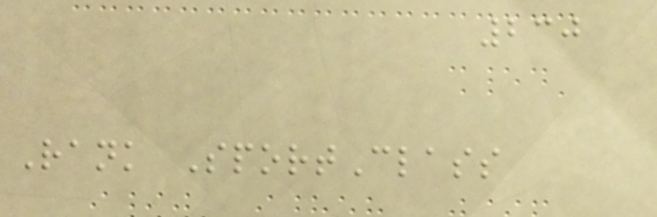230
Rank SportClass
